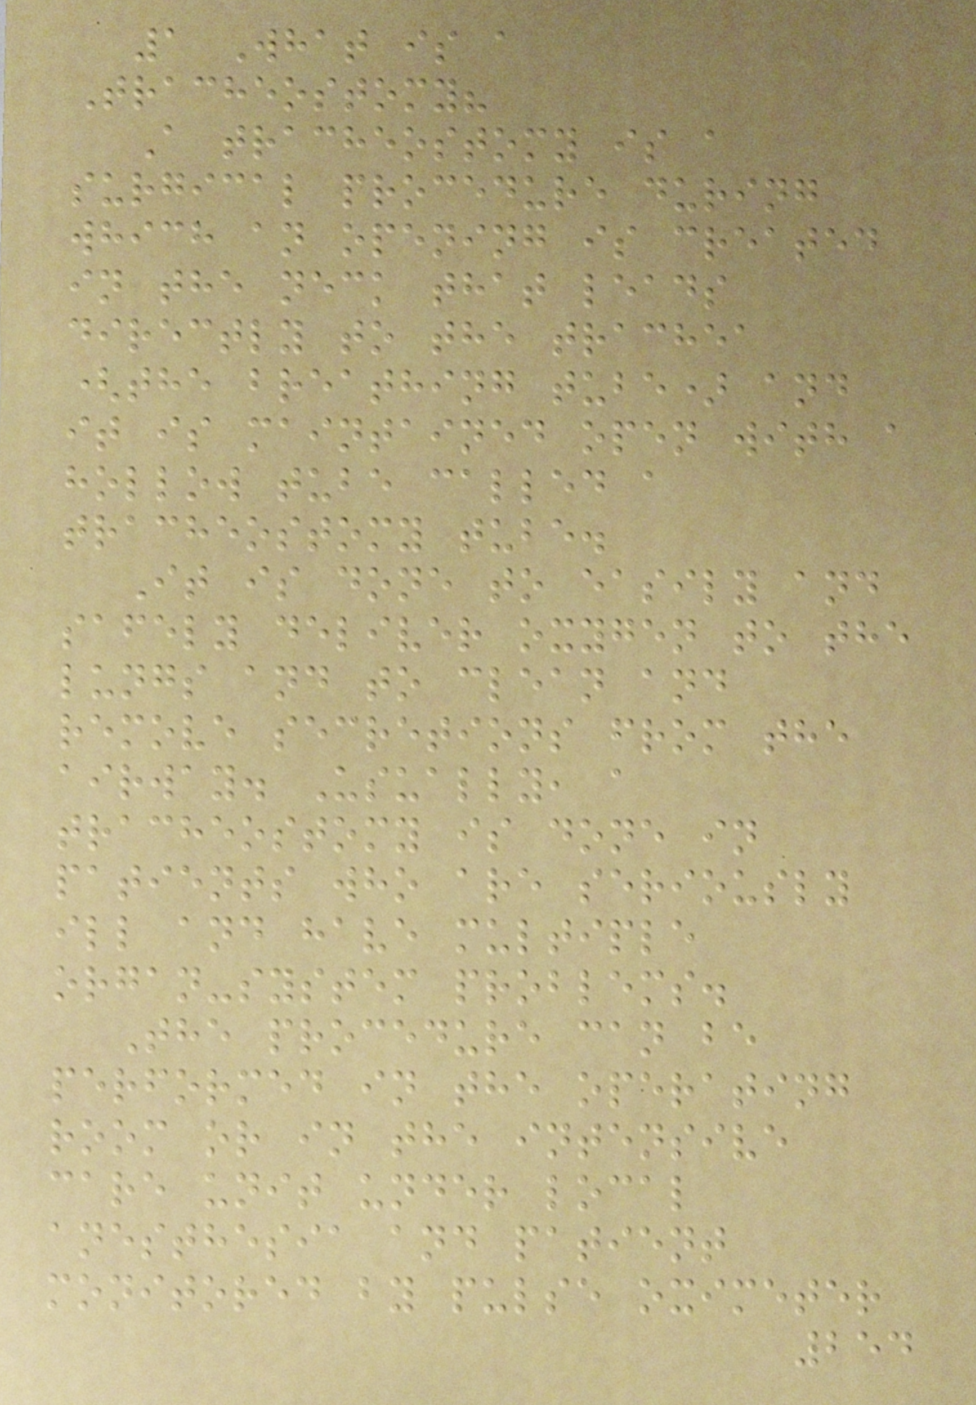1 What is a
Tracheostomy?
A tracheostomy is a
surgical procedure during
which an opening is created
in the neck that leads
directly to the trachea
(the breathing tube) and
it is maintained open with a
hollow tube called a
tracheostomy tube.
It is done to easily and
safely deliver oxygen to the
lungs and to clean and
remove secretions from the
airway. Usually, a
tracheostomy is done in
patients who are seriously
ill and have multiple
organ-system problems.
The procedure can be
performed in the operating
room or in the intensive
care unit under local
anesthesia and patient
monitored by pulse oximeter
254
